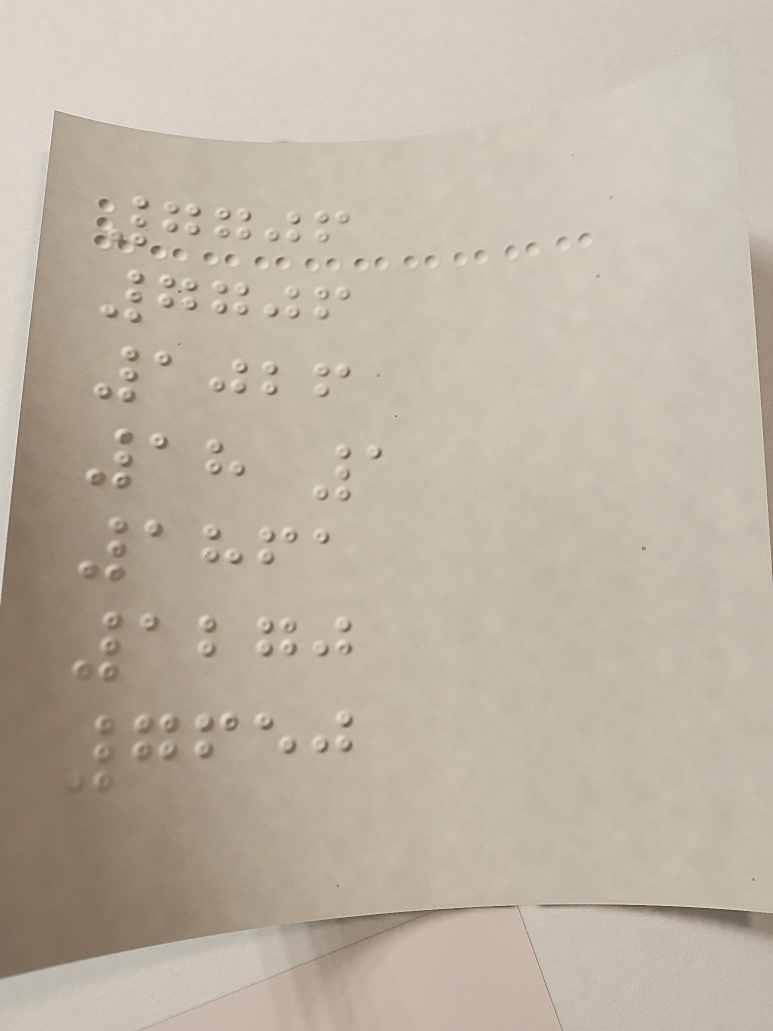7706
7706
1026
18 1
1861
1270
7650
